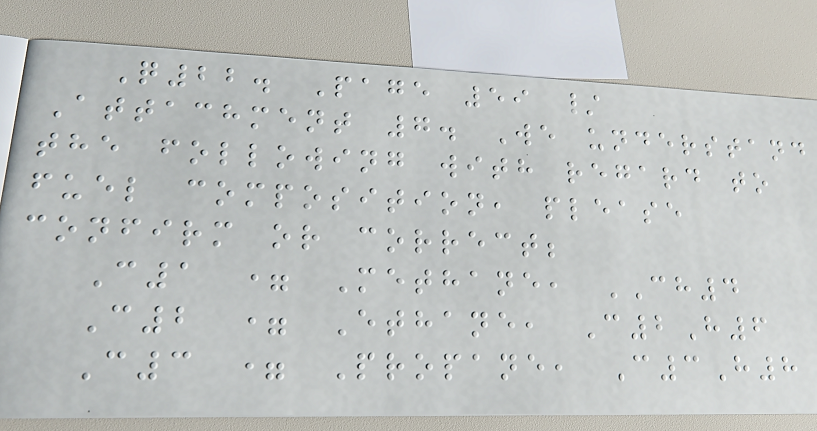Q22. Page 59 /
Attachment 7. We understand
the following with regard to
fuel composition, please
confirm or correct;
C1 = Methane, CH4
C2 = Ethane, C2H6
C3 = Propane, C3H8
